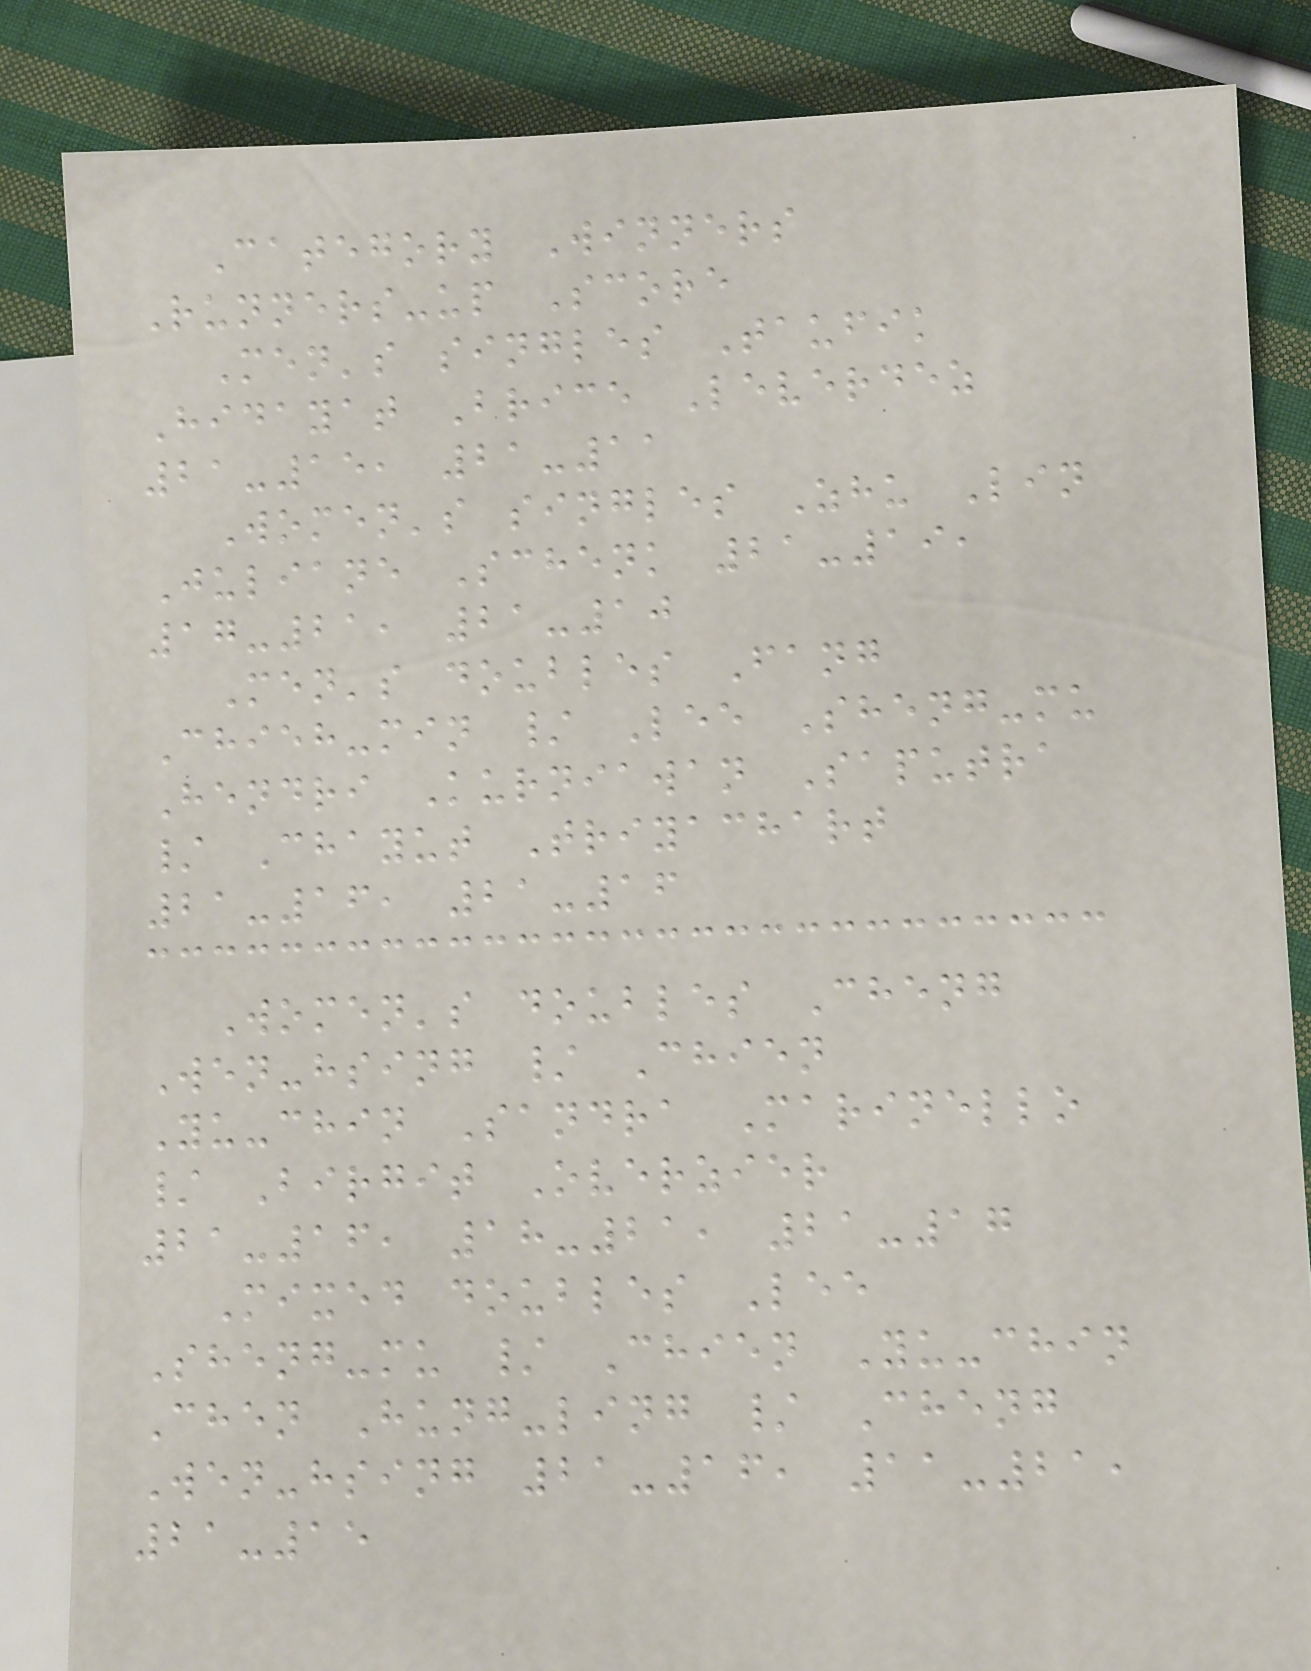Category Winners
Runners-up Score
Men's singles Taufik
Hidayat Brice Leverdez
21-15, 21-11
Women's singles Zhu Lin
Juliane Schenk 21-19,
17-21, 21-10
Men's doubles Fang
Chieh-min / Lee Sheng-mu
Hendri Kurniawan Saputra
/ Chayut Triyachart
21-16, 21-16
Women's doubles Cheng
Wen-hsing / Chien
Yu-chin Sandra Marinello
/ Birgit Overzier
21-16, 18-21, 21-17
Mixed doubles Lee
Sheng-mu / Chien Yu-chin
Chen Hung-ling / Cheng
Wen-hsing 21-16, 11-21,
21-15
